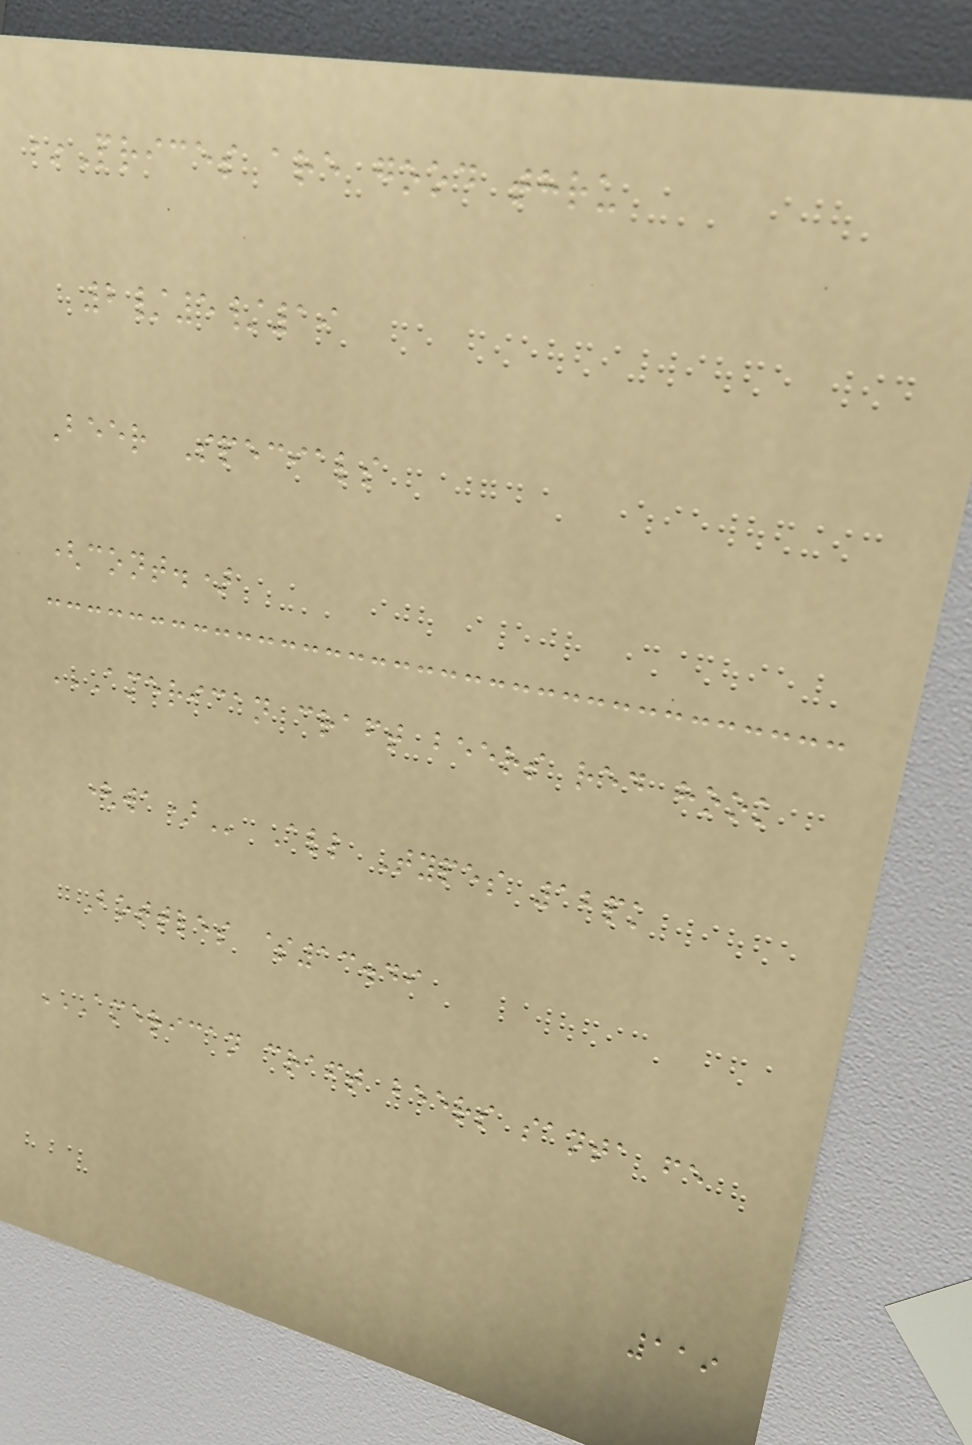*Prices are good thru
2/5/19
Beer Specials
(cont.)
AMERICAN CRAFT BEERS RED HOOK
(WA) All Types 12pk
Bottles $13.49
AMERICAN CRAFT BEERS SANTA FE
119
